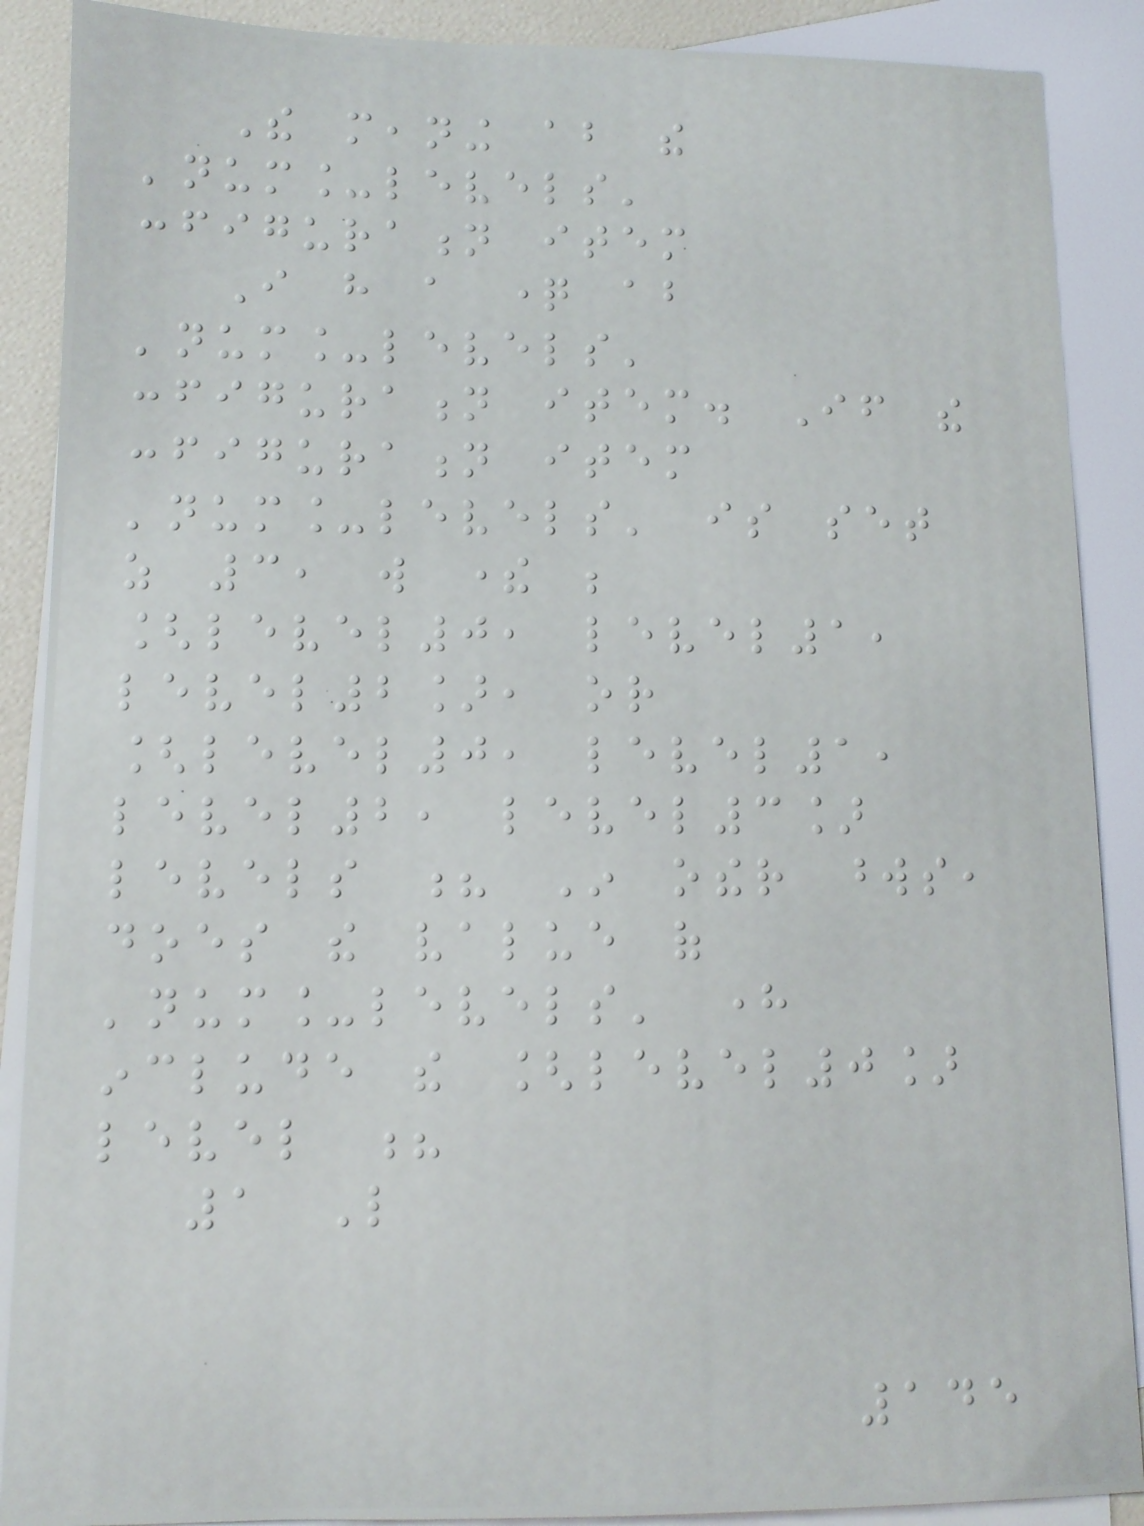The meaning about the
'num_levels'
configuration item
I have a question about
'num_levels'
configuration item. If the
configuration item
'num_levels' is set
as 3, will there be
[level0, level1,
level2], or
[level0, level1,
level2, level3]
levels ? In other words,
does the value of
'num_levels' here
include the [level0]
level ?
1 Like
145
